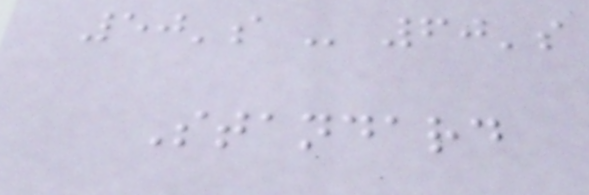50's - 60's
Standard
